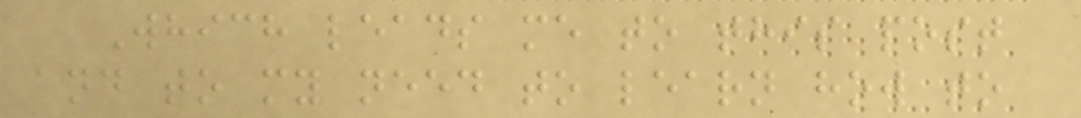Which leads me to this post
and to my need to learn how to
